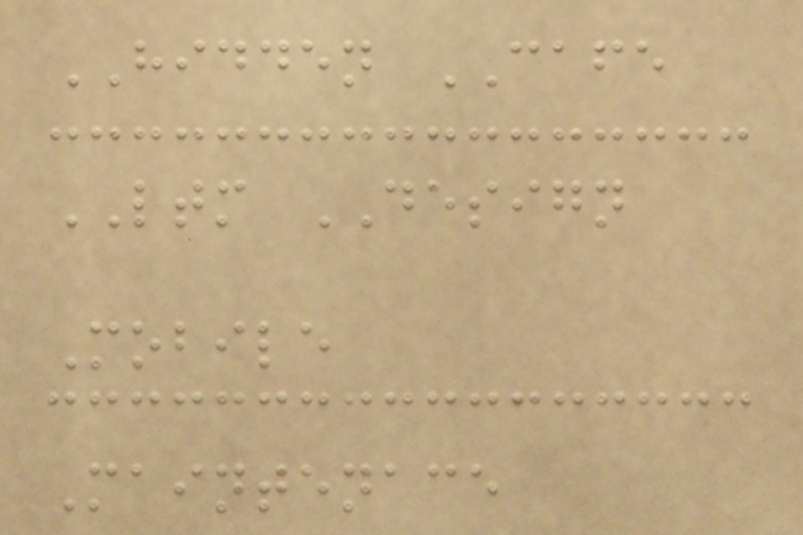HIDDEN CAFE
LTM DESIGN
Mobile
Maintenace
